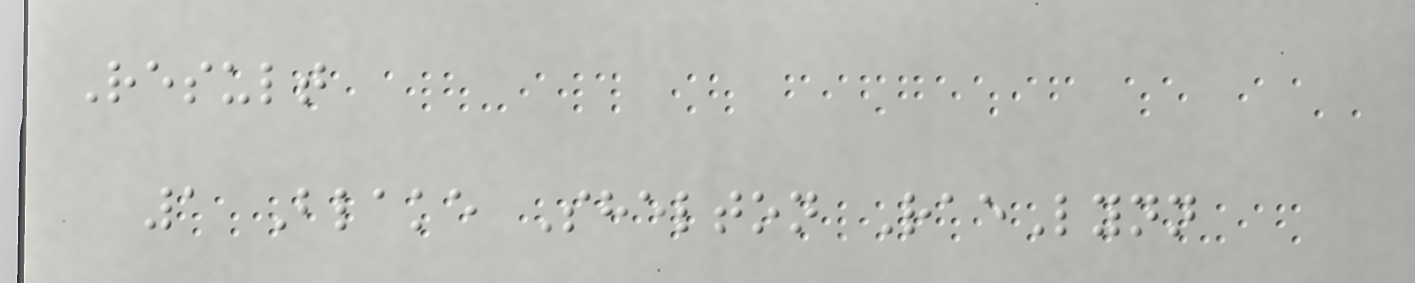Result
1 Blake Shelton RaeLynn
